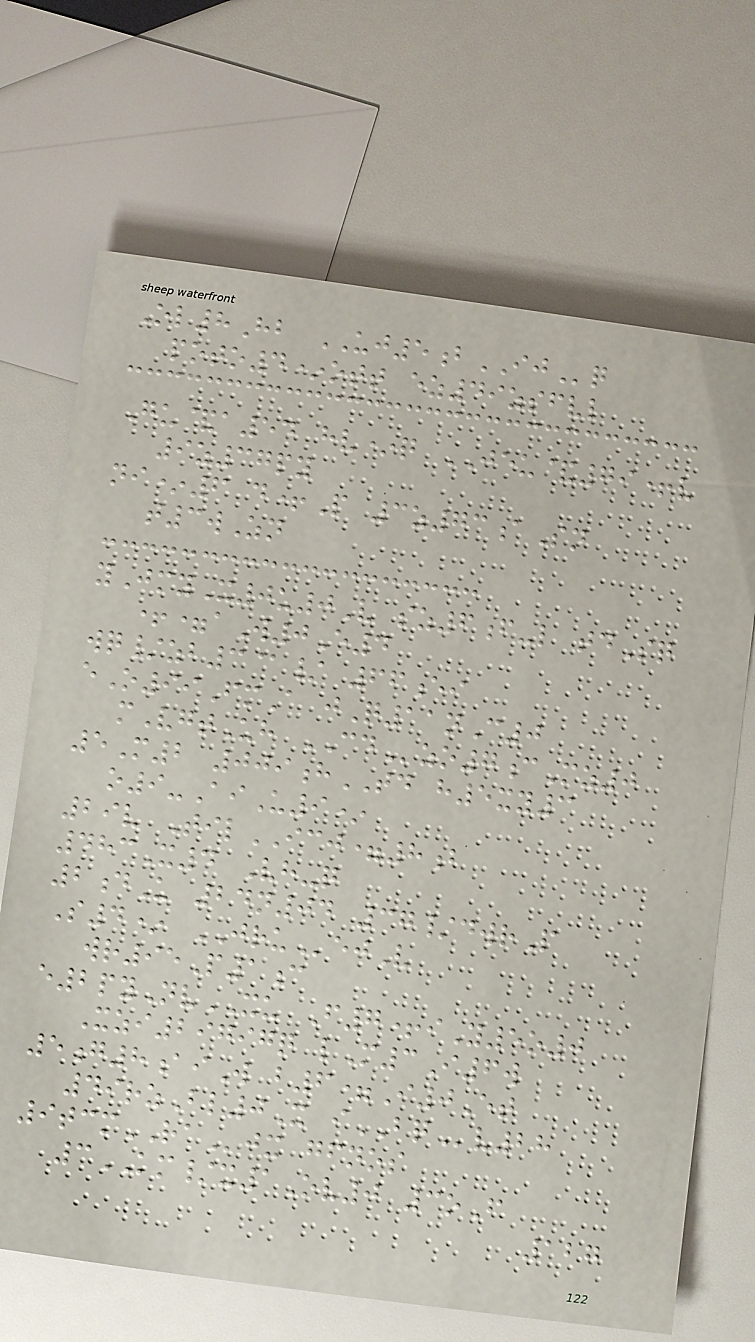Ol8Hb UJ5bIJq
poto4*ott ez49zsfvl
Gu&a54 hv*q JEU&79+v
9z37py
ni*6 d+P 3z73aSn
t3wZn
yJmyX0u0V sz6f-l tdSq
+=aW0E4
wq/zb3@/ 66ei
eO99FmA jQ11nC0
mVgtUh CDzo7cMz0
5M2 009hTD h5xy3
o9-AiU9*
29v TilICJ=8b
483X4 Vh-q
2dU 24n04 37/dwrP
S4* JRUejV
wr95P1c
e2pyNvXU F7+iY5o0
Xzi29797q lM3I6w
5g8aiW b6=I0Et
49rzBl0X iBQv28
9tcmRAjx gfnos
3KM/x1Ov0 3oF
127
